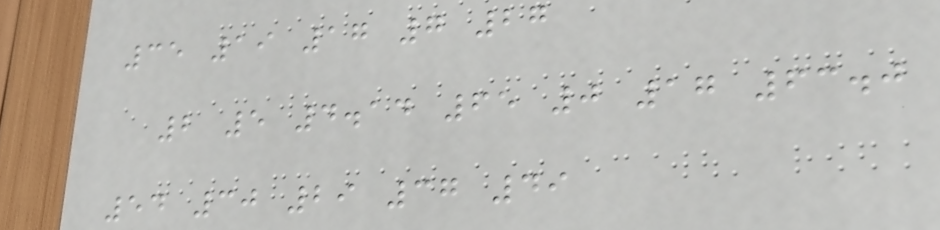35 19 17 7 27
2 5 4.14 65 0 17 63.0
54 30 29 37 49
